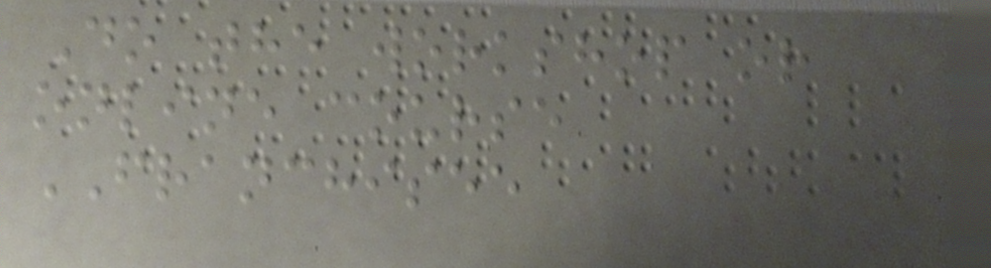Do the workshop or
online course
FRANCHISEE
